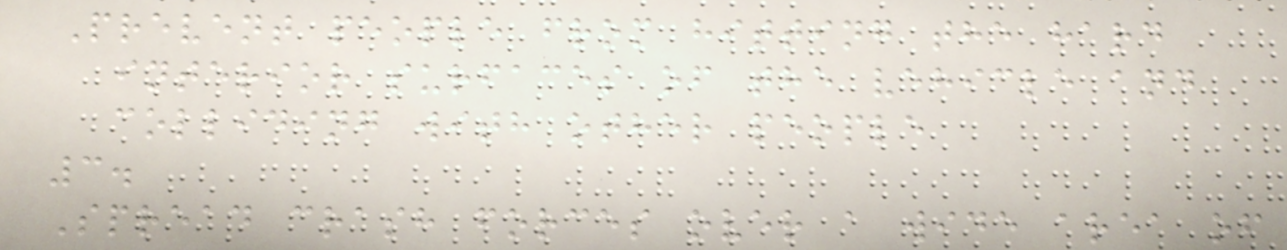Prevent people from hitting the hard
interior surfaces of the vehicle and
colliding with other people
3.
Spread crash forces over a wide area of
